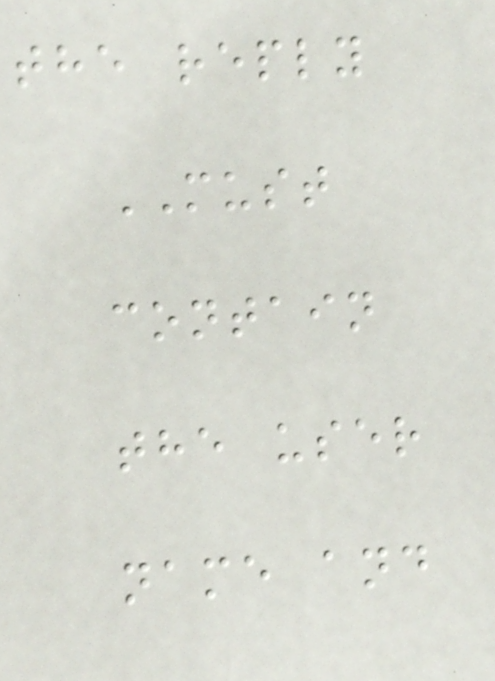the reply
MUST
contain
the user
name and
